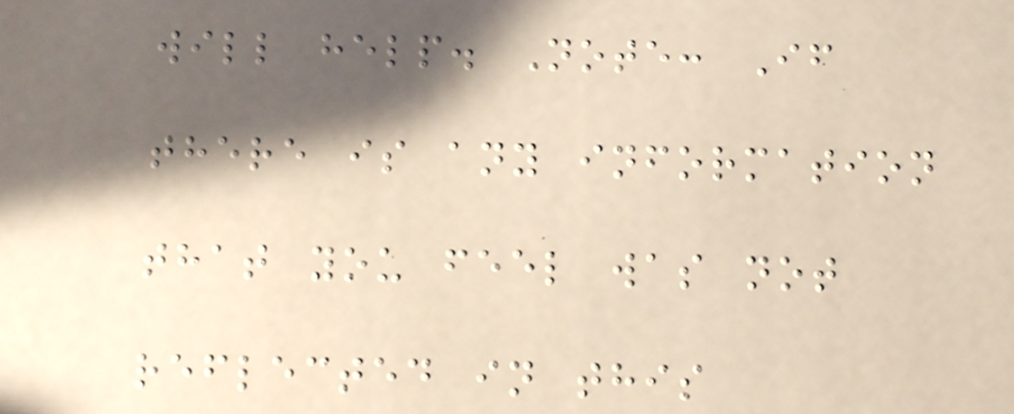will help. Note: If
there is any information
that you feel was not
reflected in this
